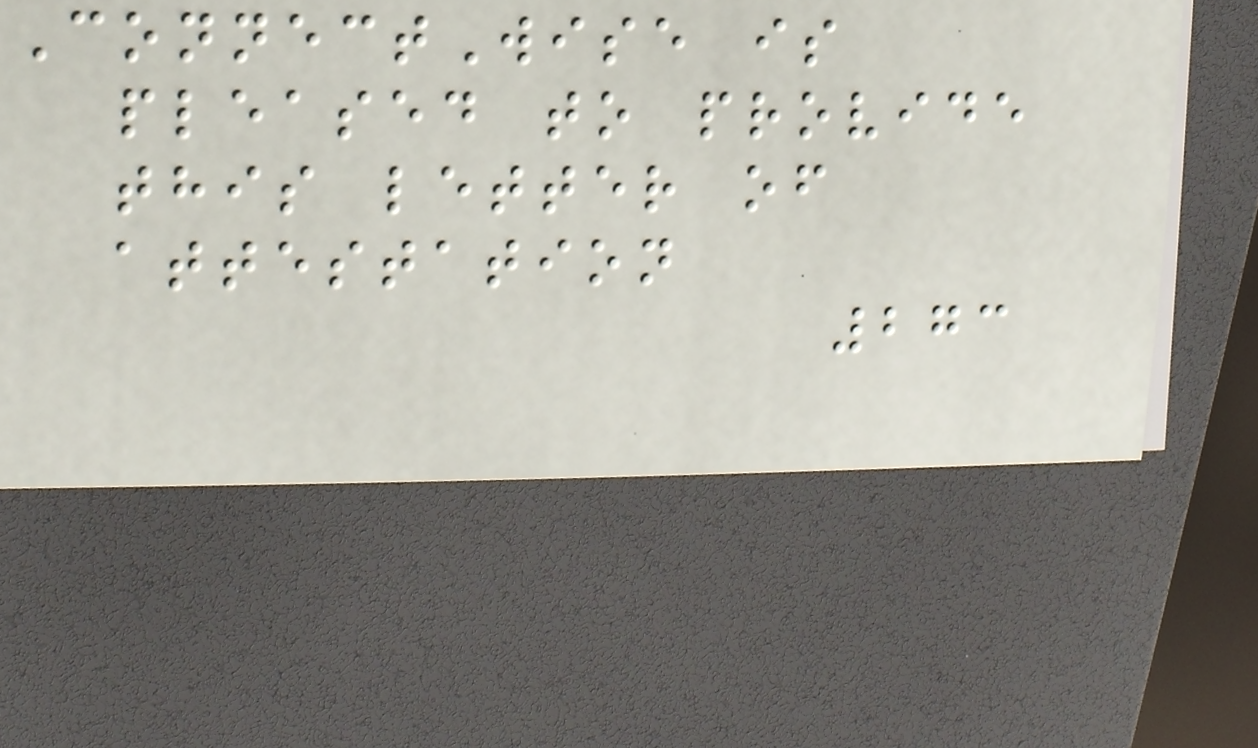ConnectWise is
pleased to provide
this letter of
attestation
273
